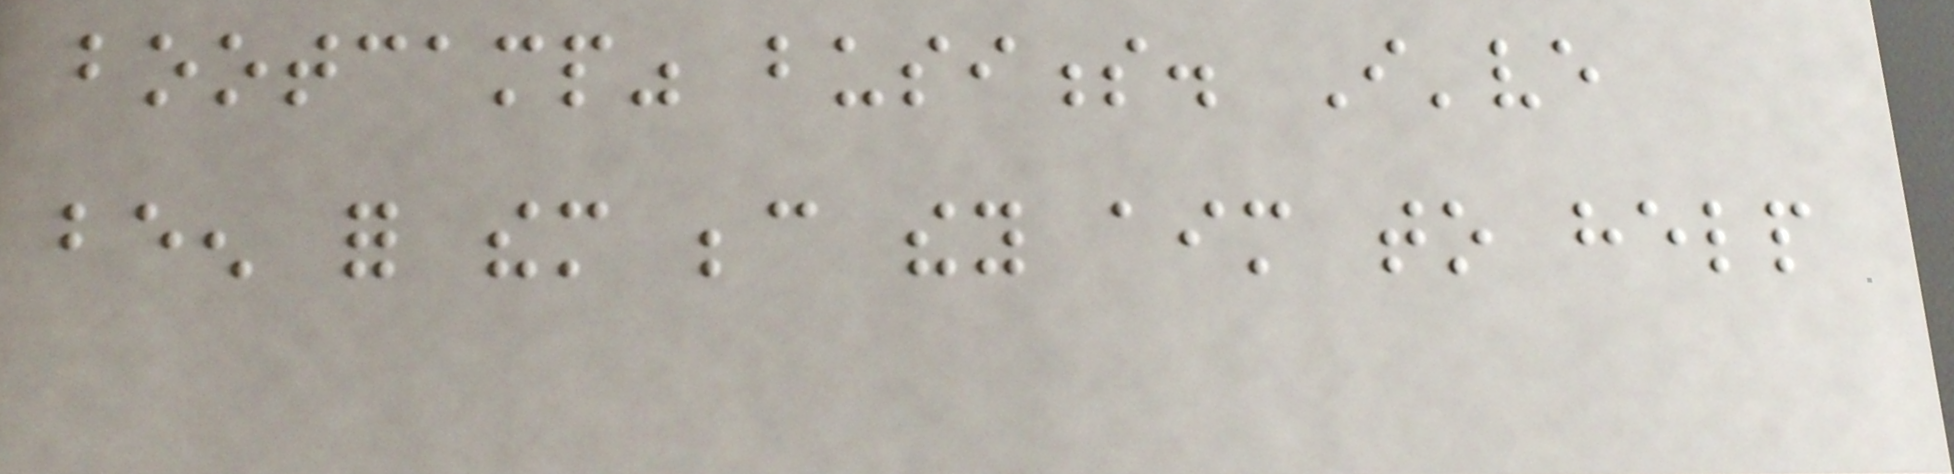bootcamp" business. I've
been for them because they aim to help
